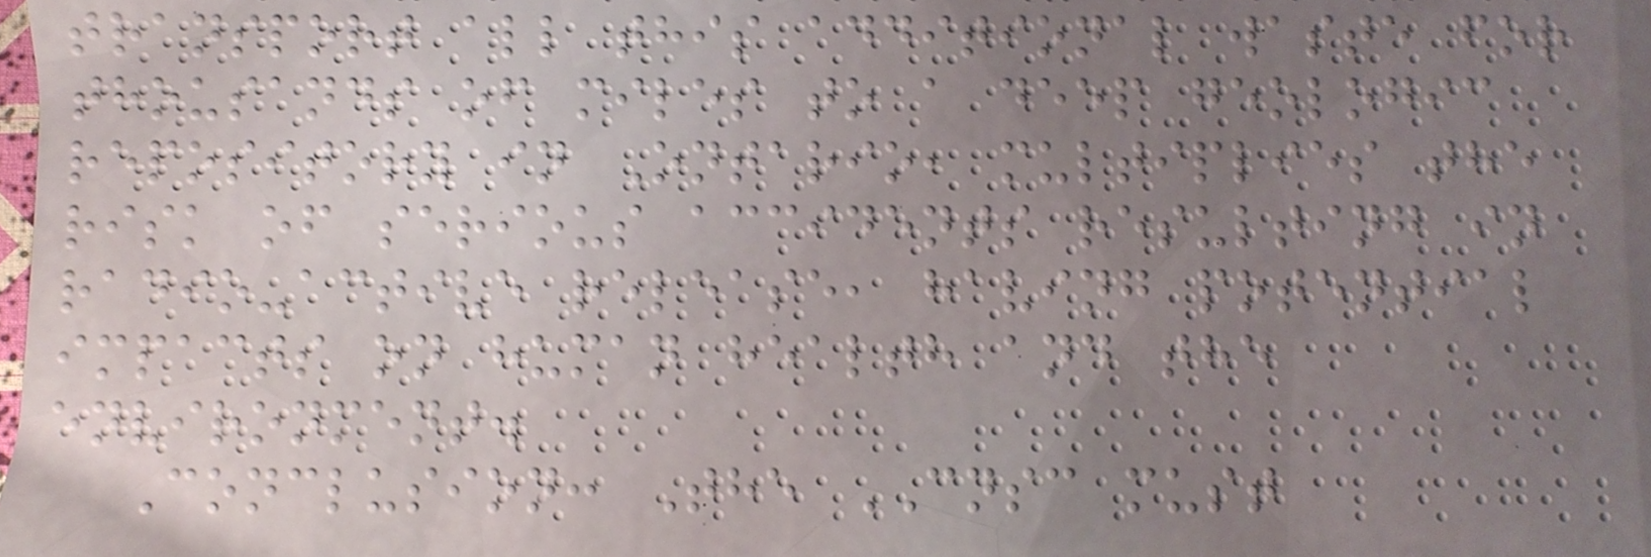transport all this additional waste for
thousands of miles to a deep geologic
repository in Ontario, multiplies the
risk of serious accidents resulting in
radio-active release, having potential
impacts on human health and the
environment.
Conclusion: The CNSC must
